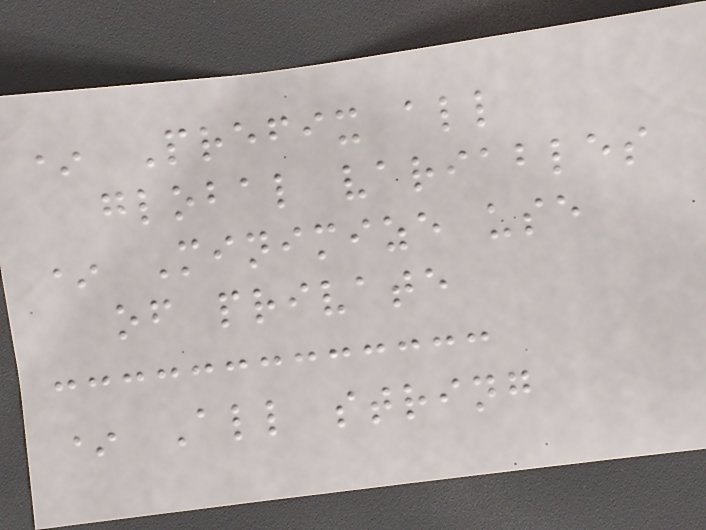* Prefix all
global variables
* Minimize use
of private
* All string
